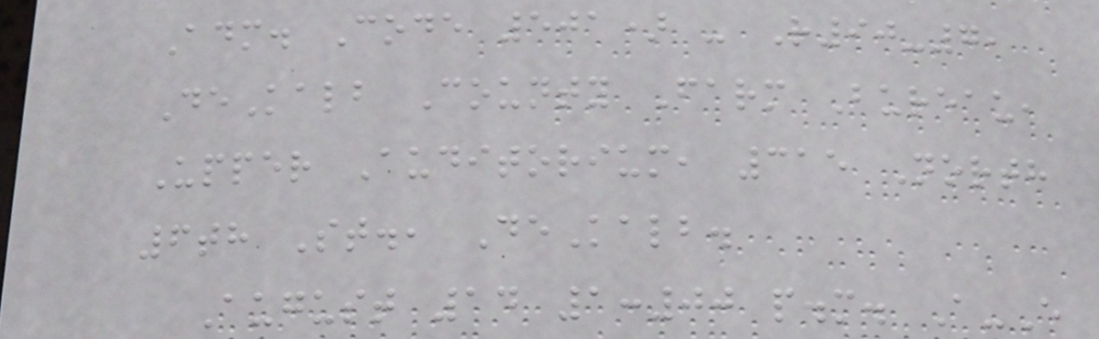Adm. Code 501) - R90-7,
DeKalb County Farm Bureau,
Upper Auditorium, 315 North
6th St., DeKalb.
August 14 1:00 p.m. A-E
